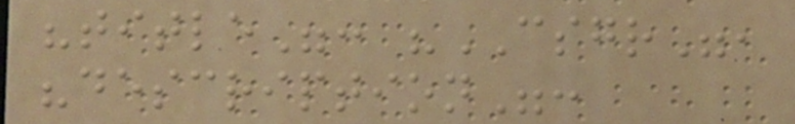"title": "CSGR",
"description":
